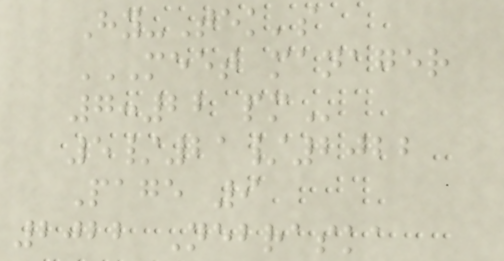Hy-Tek's
MEET MANAGER
7:22 PM
5/21/2022
Page 9
2022 Nebraska
